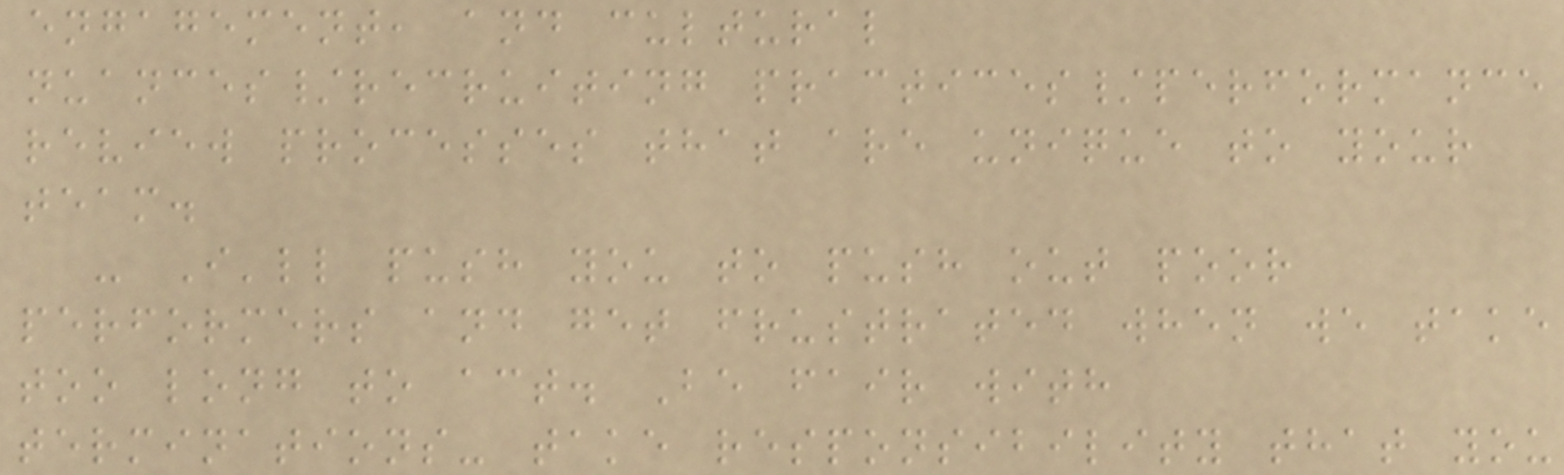engagement, and cultural
nuances/recruiting practices/performance
review processes that are unique to your
team.
- I'll push you to push out poor
performers and get frustrated when we take
too long to act. Be fair with
terminations- take responsibility that you
